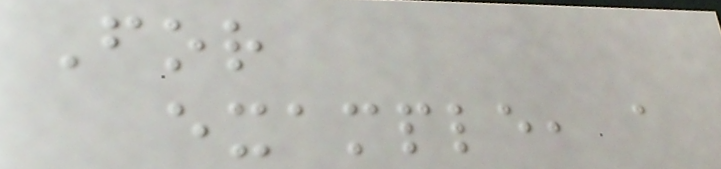For
example, a
